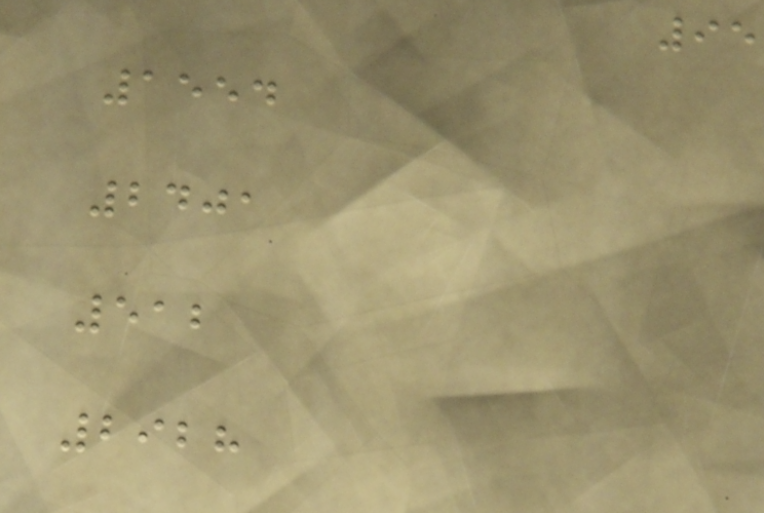95
1554
2401
512
2928
